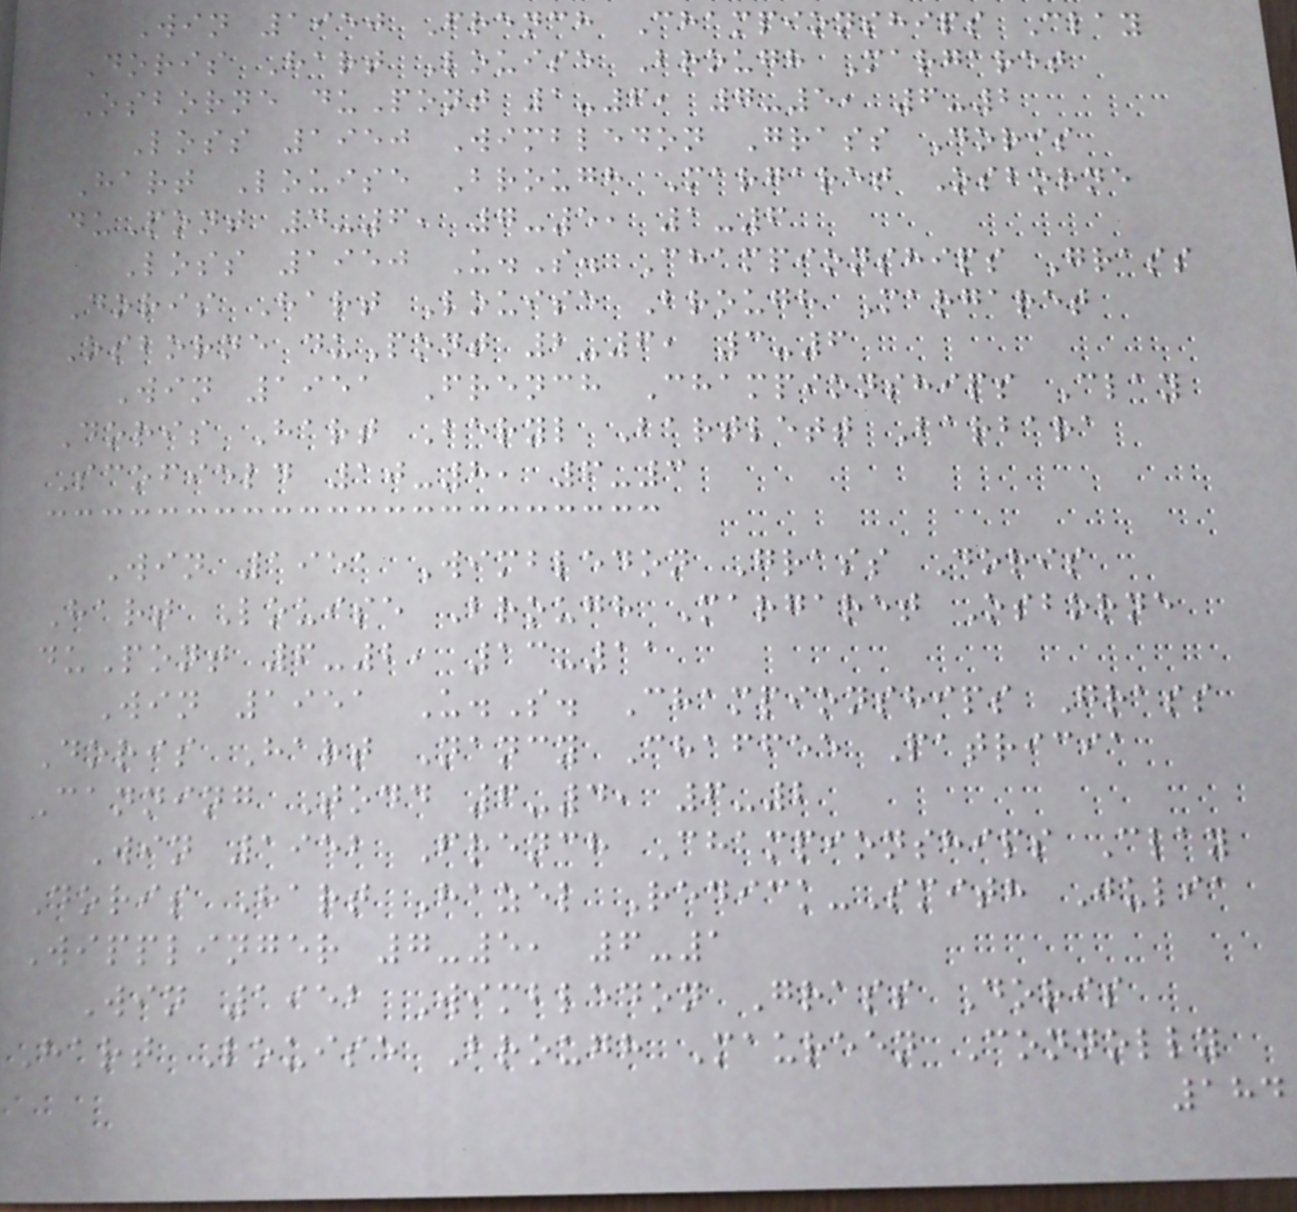Win 1950 French Championships Clay
Doris Hart Louise Brough Margaret
Osborne duPont 1-6, 7-5, 6-2
Loss 1950 Wimbledon Grass Doris
Hart Louise Brough Margaret Osborne
duPont 4-6, 7-5, 1-6
Loss 1950 U.S. Championships Grass
Doris Hart Louise Brough Margaret
Osborne duPont 2-6, 3-6
Win 1951 French Championships Clay
Doris Hart Beryl Bartlett Barbara
Scofield 10-8, 6-3
Win 1951 Wimbledon Grass Doris
Hart Louise Brough Margaret Osborne
duPont 6-2, 13-11
Win 1951 U.S. Championships Grass
Doris Hart Nancy Chaffee Patricia
Canning Todd 6-4, 6-2
Win 1952 French Championships Clay
Doris Hart Hazel Redick-Smith Julia
Wipplinger 7-5, 6-1
Win 1952 Wimbledon Grass Doris
Hart Louise Brough Maureen Connolly
184
